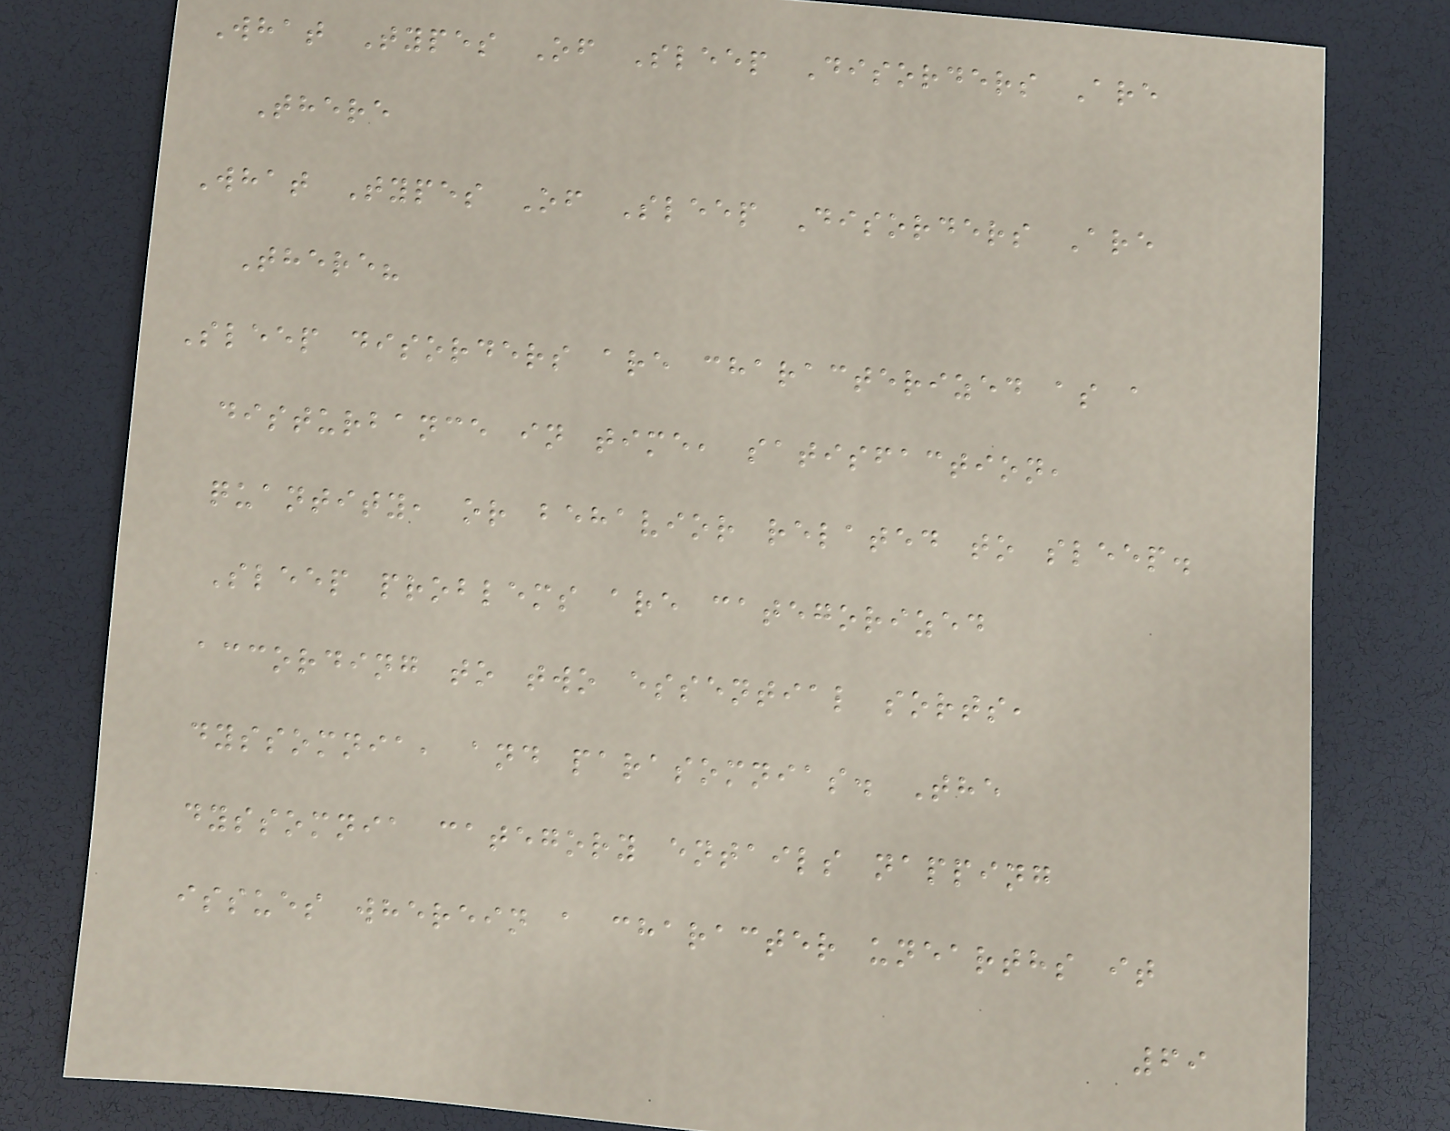What Types Of Sleep Disorders Are
There
What Types Of Sleep Disorders Are
There?
Sleep disorders are characterized as a
disturbance in time, satisfaction,
quantity, or behavior related to sleep.
Sleep problems are categorized
according to two essential sorts,
dyssomnia, and parasomnias. The
dyssomnia category entails napping
issues wherein a character unearths it
69
